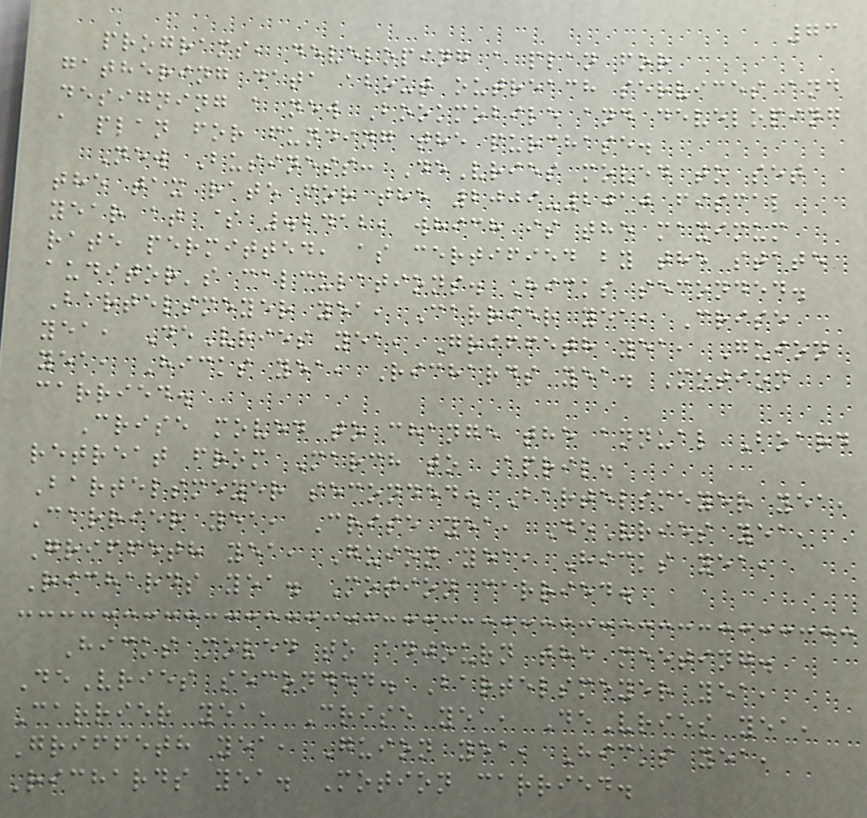73
programs, developing a plan for
gathering data about outreach services and
designing a new Bookmobile and developing
a plan for funding the purchase.
New Business: DeVries moved to set
the tax rate for the 2009-2010 fiscal
year at $ .2412, which is the maximum
rate permitted, as certified by the state
auditor's calculations. Hicks seconded.
Bartelsmeyer yea, Carrier yea, Crise
yea, DeVries yea, Griffeth yea, Guion
yea, Hicks yea, Richards yea. Motion
carried.
Crise moved to change the annual Board
retreat from March to April.
Bartelsmeyer seconded. Bartelsmeyer yea,
Carrier yea, Crise yea, DeVries yea,
Griffeth yea, Guion yea, Hicks yea,
Richards yea. Motion carried.
Hicks moved to adjourn the meeting.
DeVries seconded. Bartelsmeyer yea,
Carrier yea, Crise yea, DeVries yea,
Griffeth yea, Guion yea, Hicks yea,
Richards yea. Motion carried.
